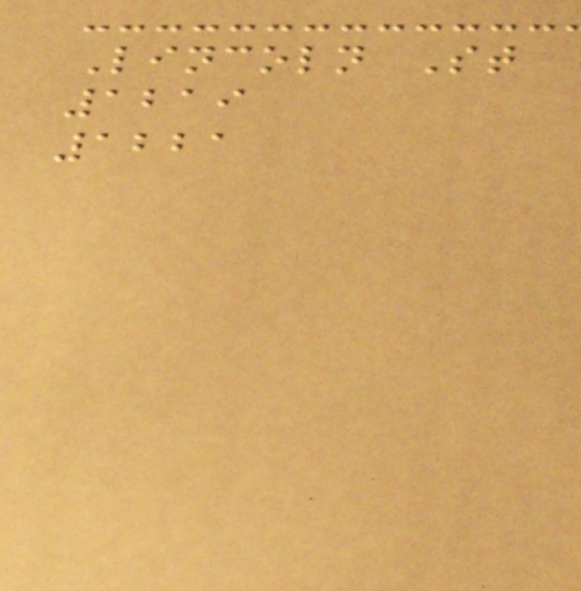Lincoln St
1219
1221
